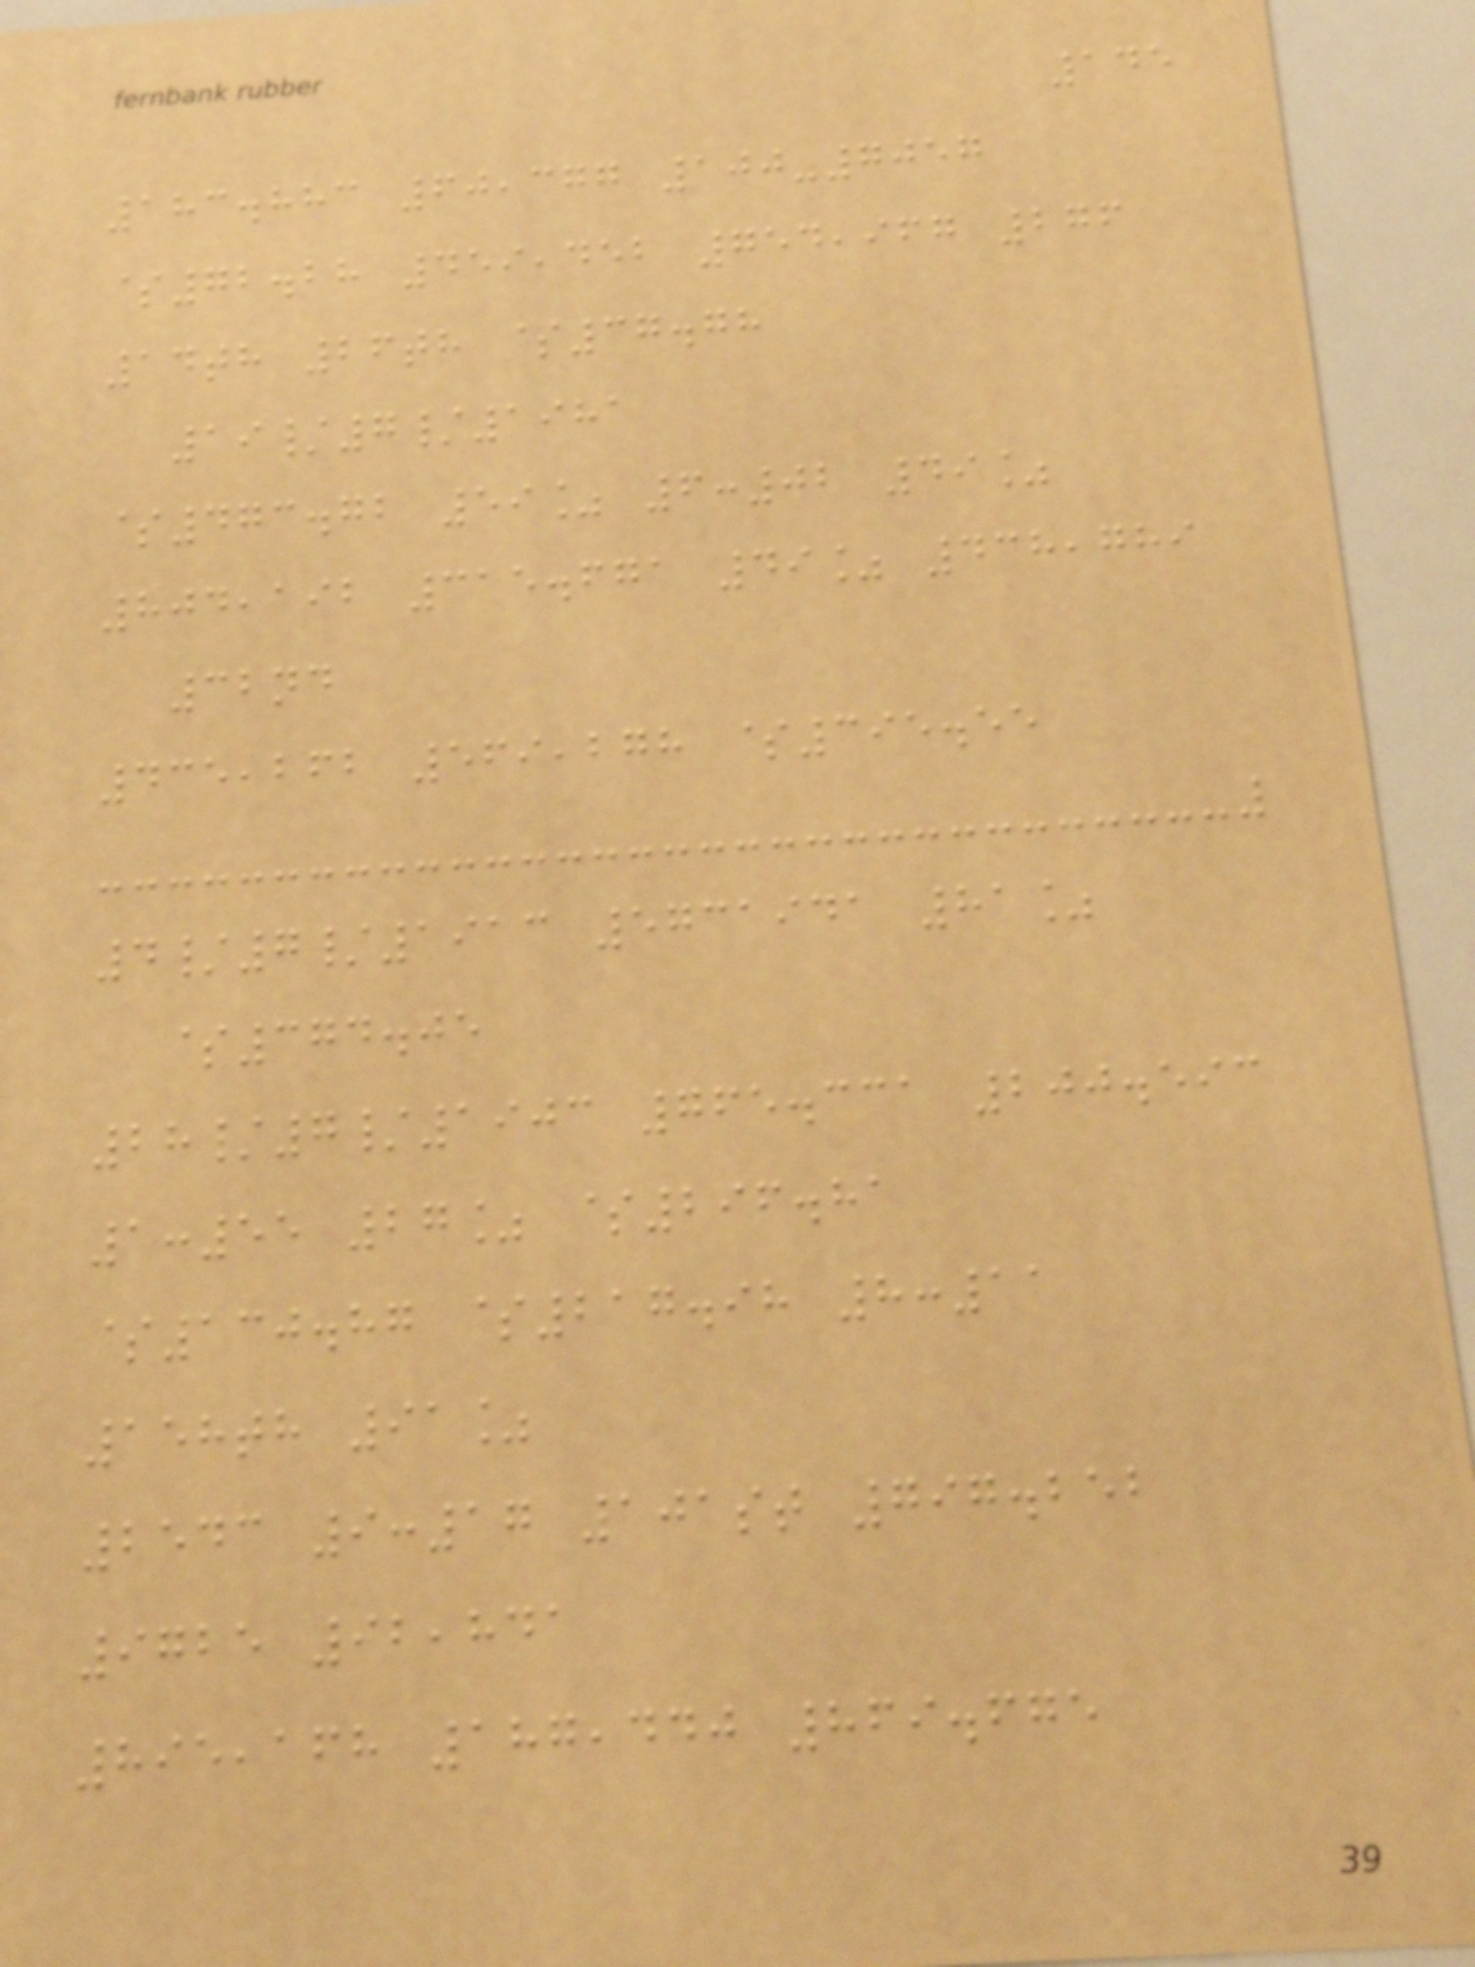145
183.883 60,377 100-7057
$72.28 459,452 754,967 276
14th 26th $37.78
19/7/1981
$473.72 59% 6:02 49%
804,192 315.671 49% 438,789
32nd
435,262 569,278 $395.55
4/7/1913 5731941 81%
$374.05
28/7/1903 765.331 200.593
1:55 27% $296.81
$130.87 $217.98 8:11
158th 91%
2543 9:17 101st 797.252
9725 92,841
895,168 187,440 869.675
